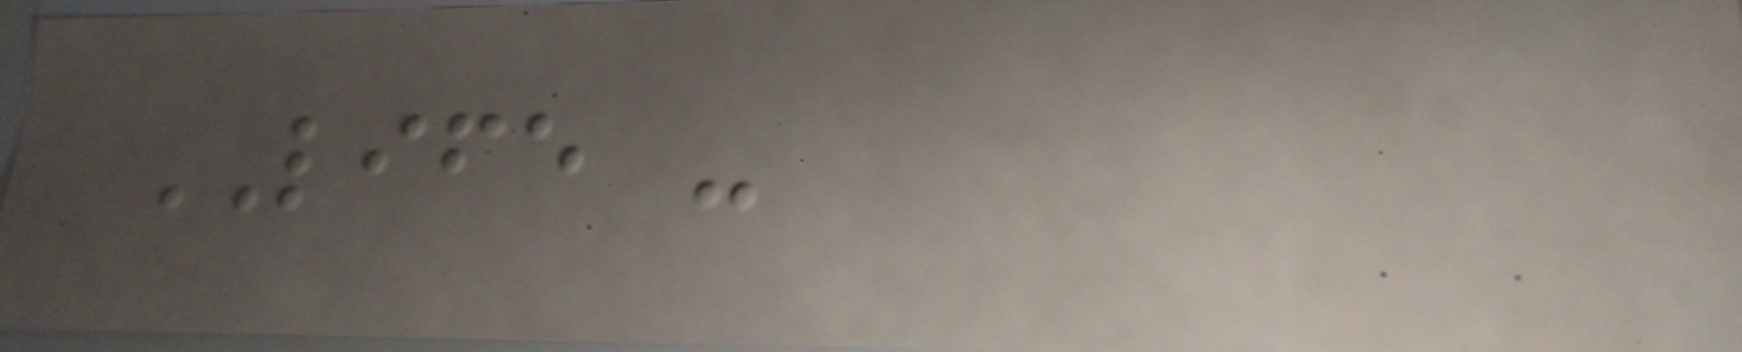LIFE -
